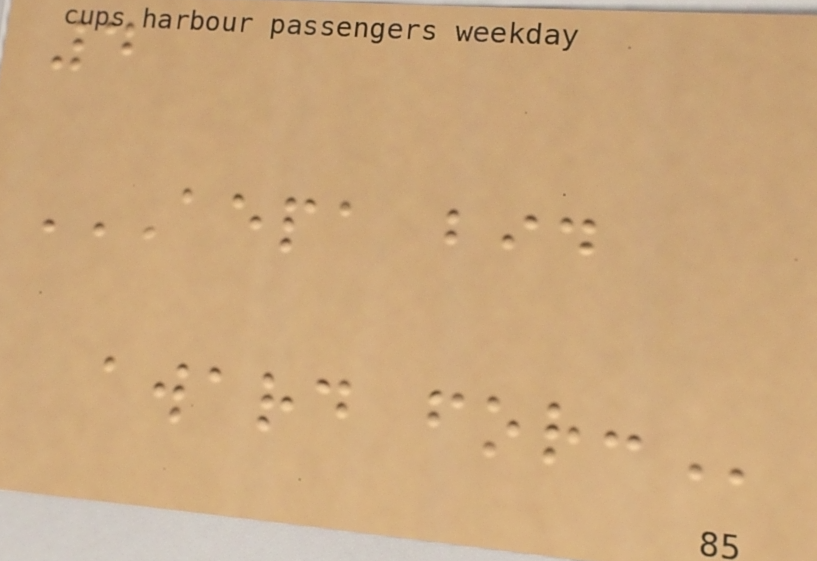4
AEPA BID
AWARD FOR:
